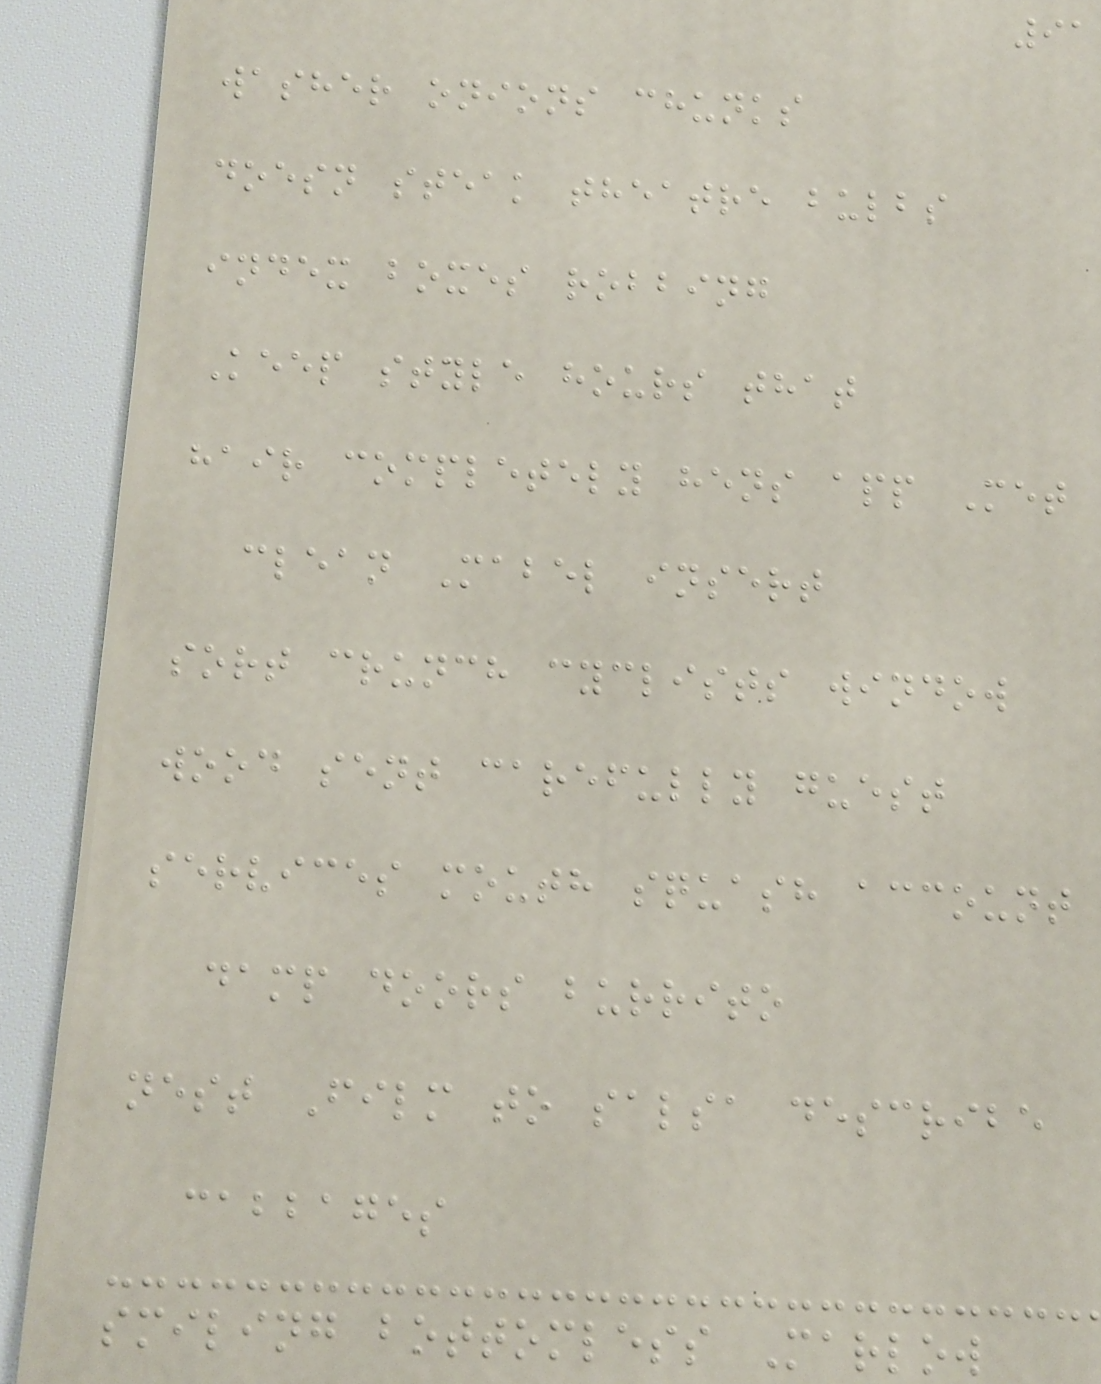91
washer onions chunks
doesn steak theatre bulbs
index boxes robbing
Keep style hours that
hair completely hens app Met
clean Mabel insert
sort crunch cyclists window
wood sent carefully guest
services mouth squash account
damp doors burrito
nest Film to salsa describe
cabbages
smiling bottomless Marlow
